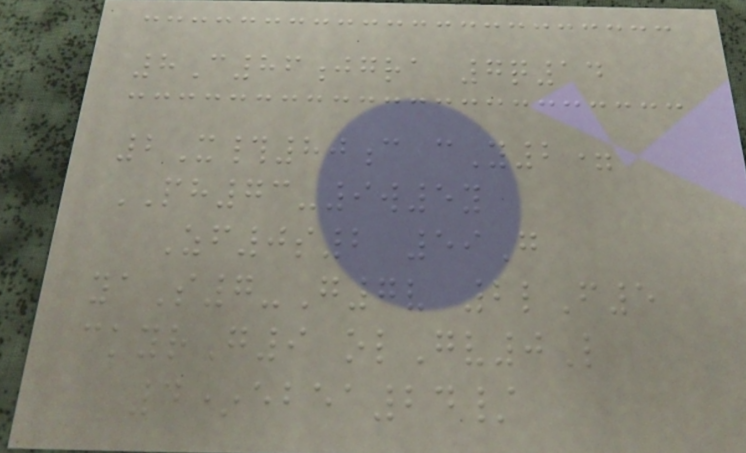8C86jgra 7q14
2X#80c cY2=
PH73-9w5y
Zf0s2 59G
yaS7-G7v 2lF5
ckyrG9 olGv0L
4*ebea24/
